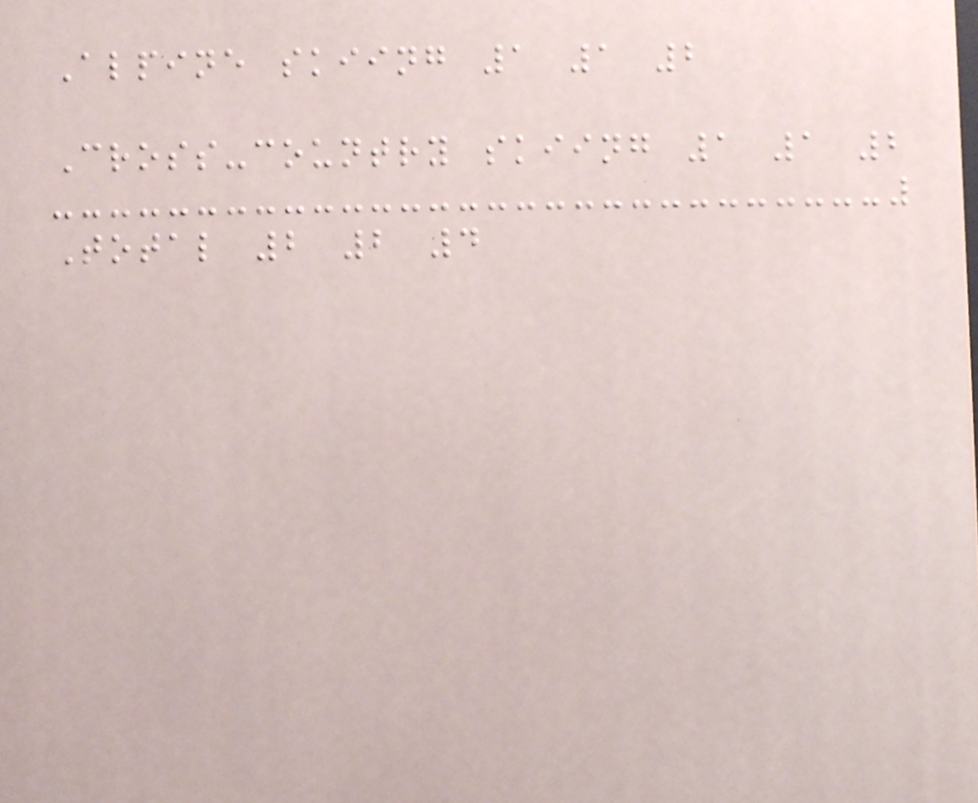Alpine skiing 1 1 2
Cross-country skiing 1 1 2
Total 2 2 4
